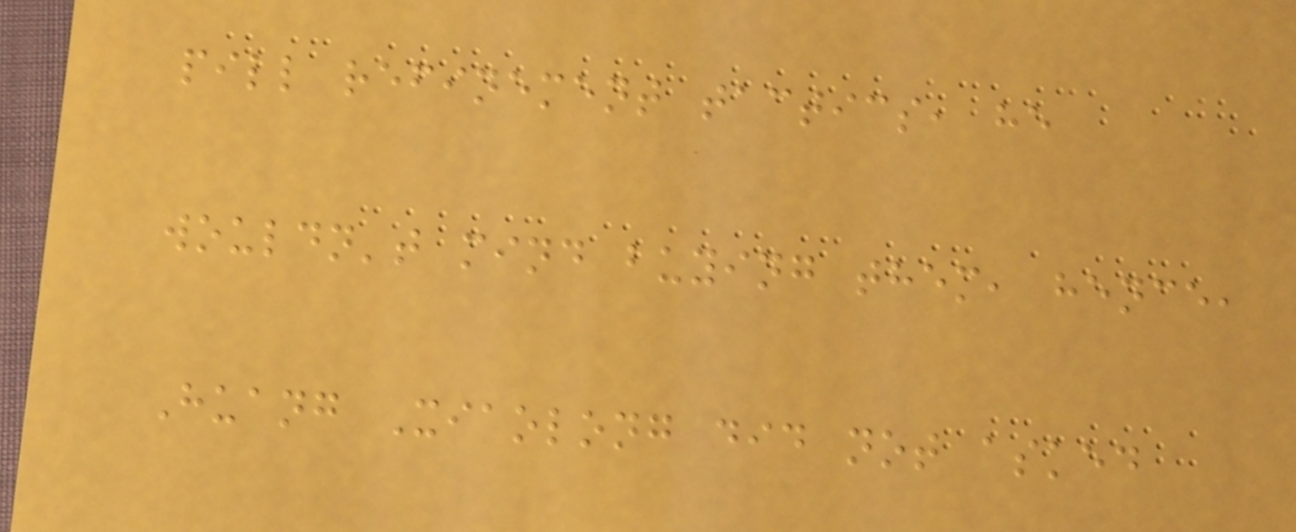pill refinement tactics, he
wouldn't mind buying them, hence,
Huang Xiaolong did not asked
